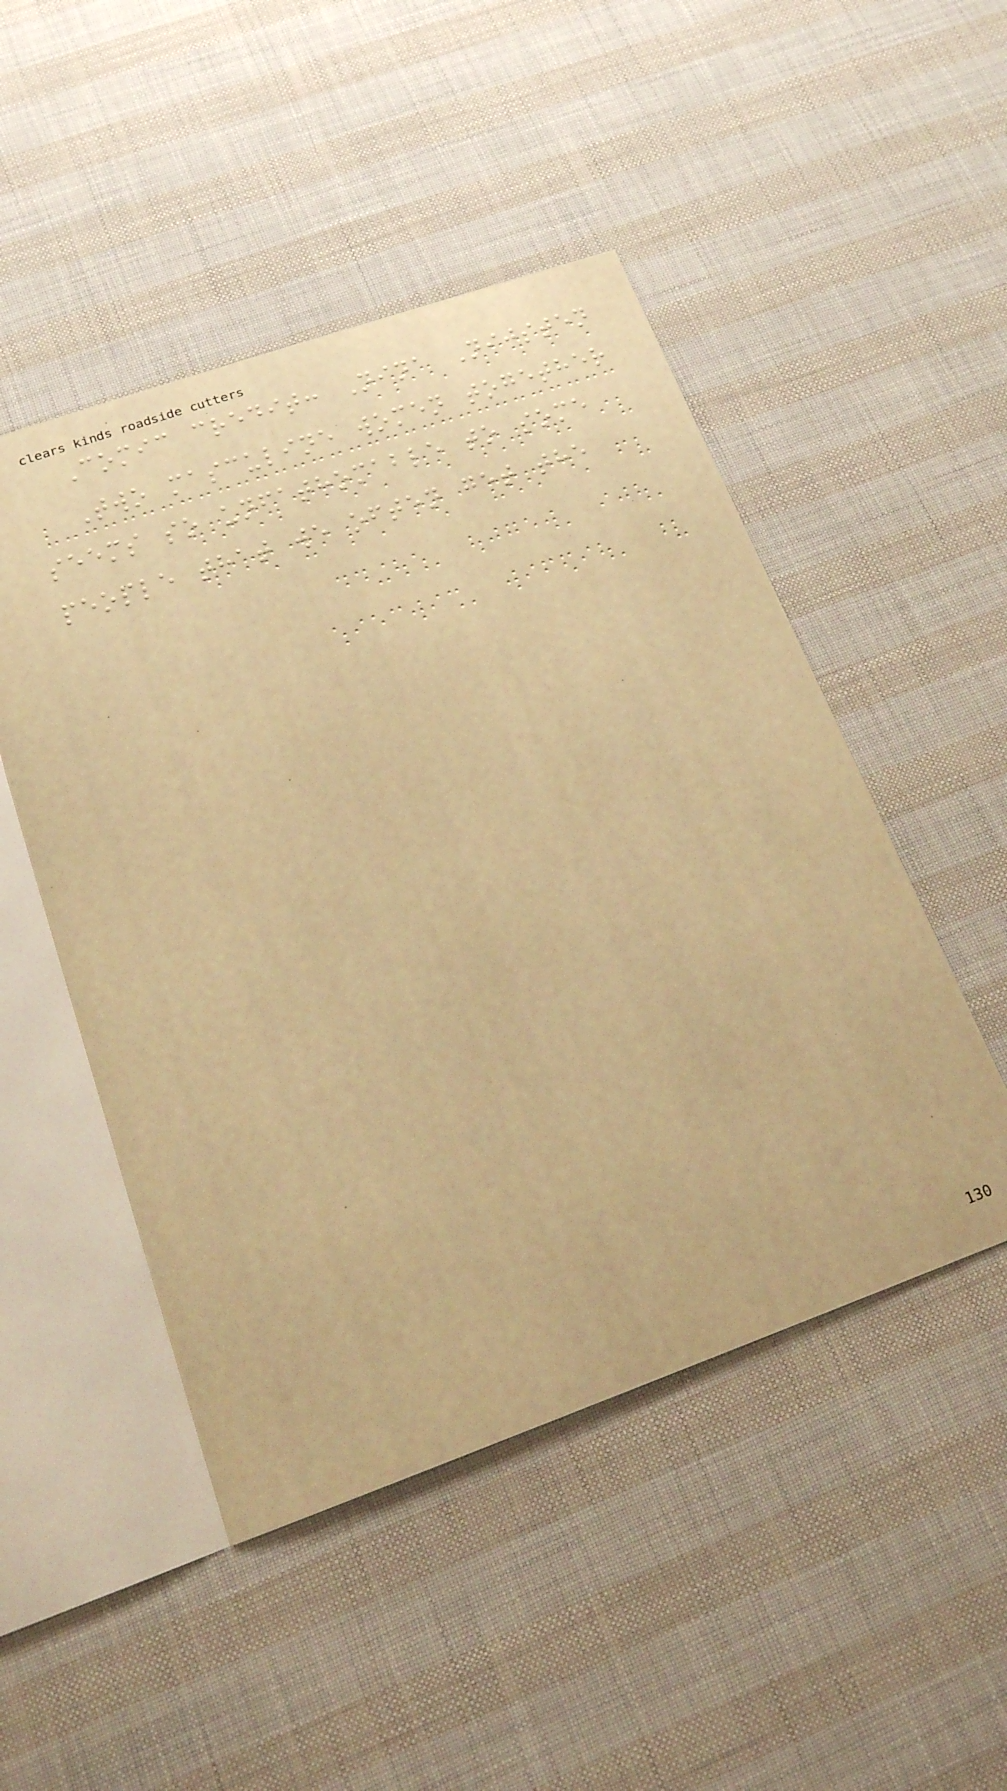Comic credit: Nina Nijsten
Two masculine women together
seems so unfathomable to some
people that we often get the
